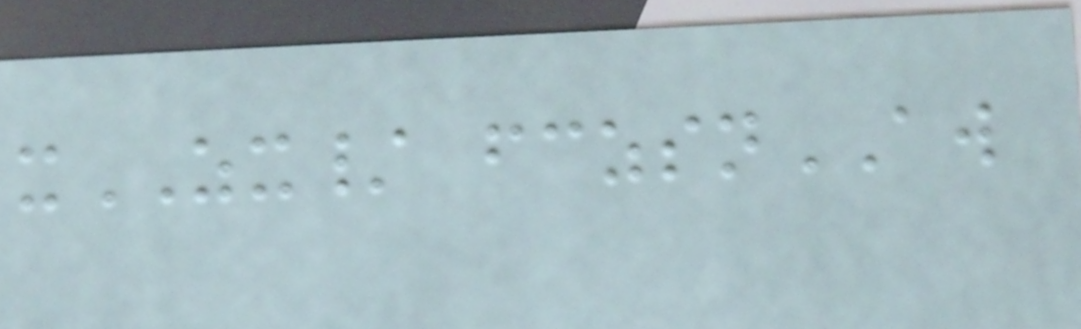xZX/ fczsnAW
